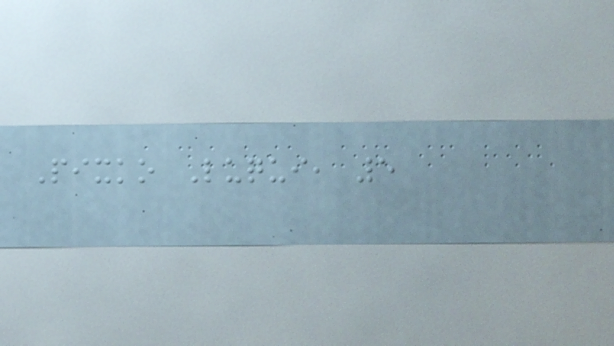Pixko Luqui, 5
